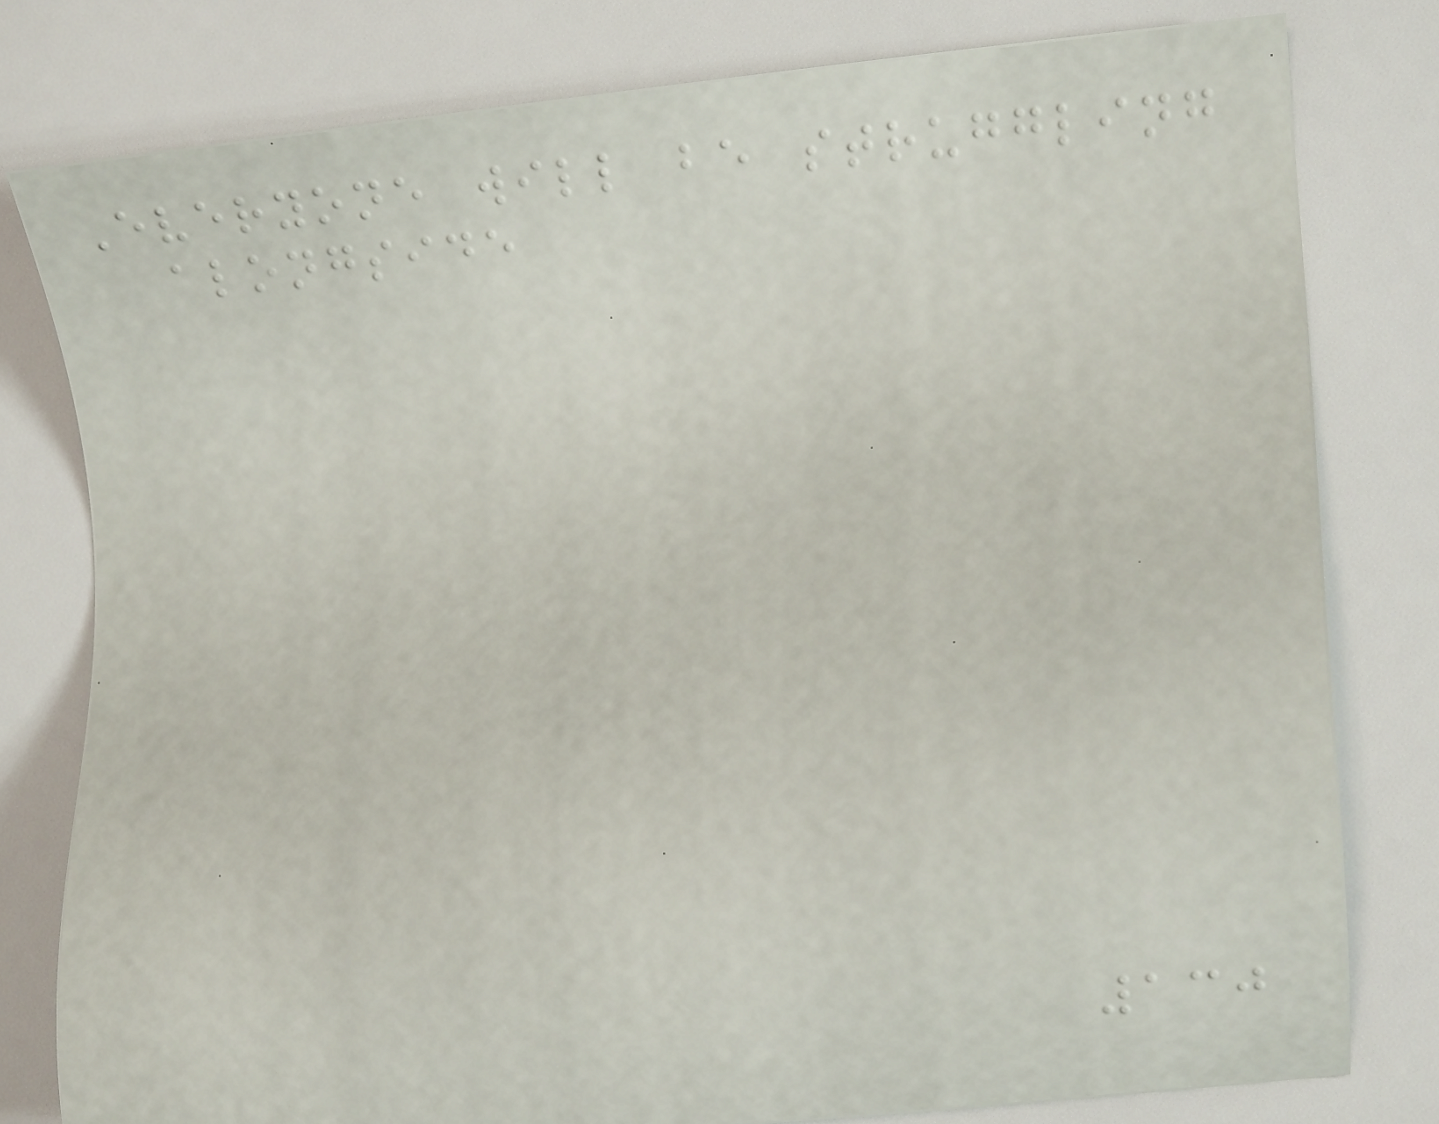Everyone will be struggling
alongside
130
